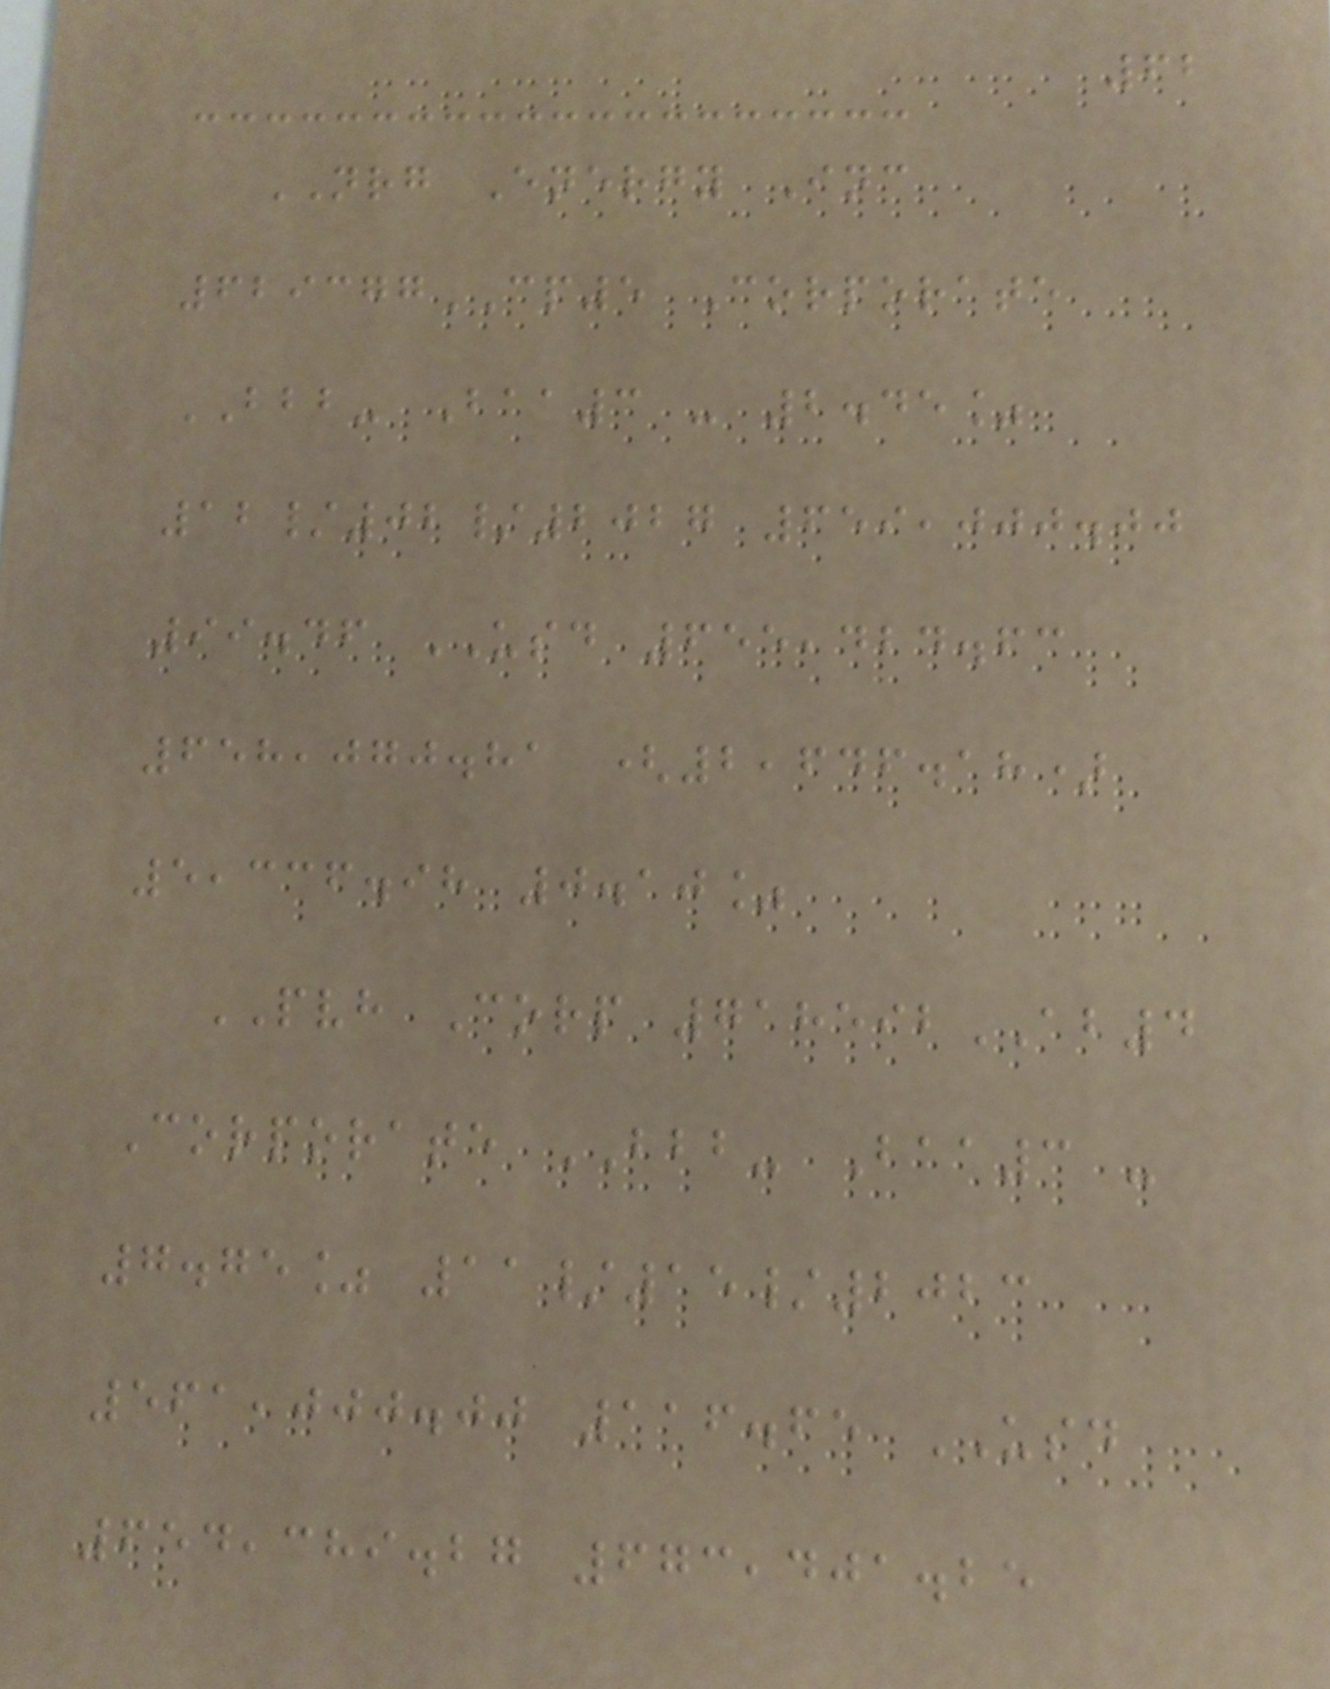62
NRG Energy Inc
629377CP5 Corporate
BBB- Baa3 - 2.45%
12/02/2027 659,000.00
99.46 USD 655,424.63
658,070.81 (2,646.18)
5,336.98 0.10%
PVH Corp 718592AB4
Corporate BBB- Baa3 -
7.75% 11/15/2023
561,000.00 116.65 USD
654,389.27 673,401.25
